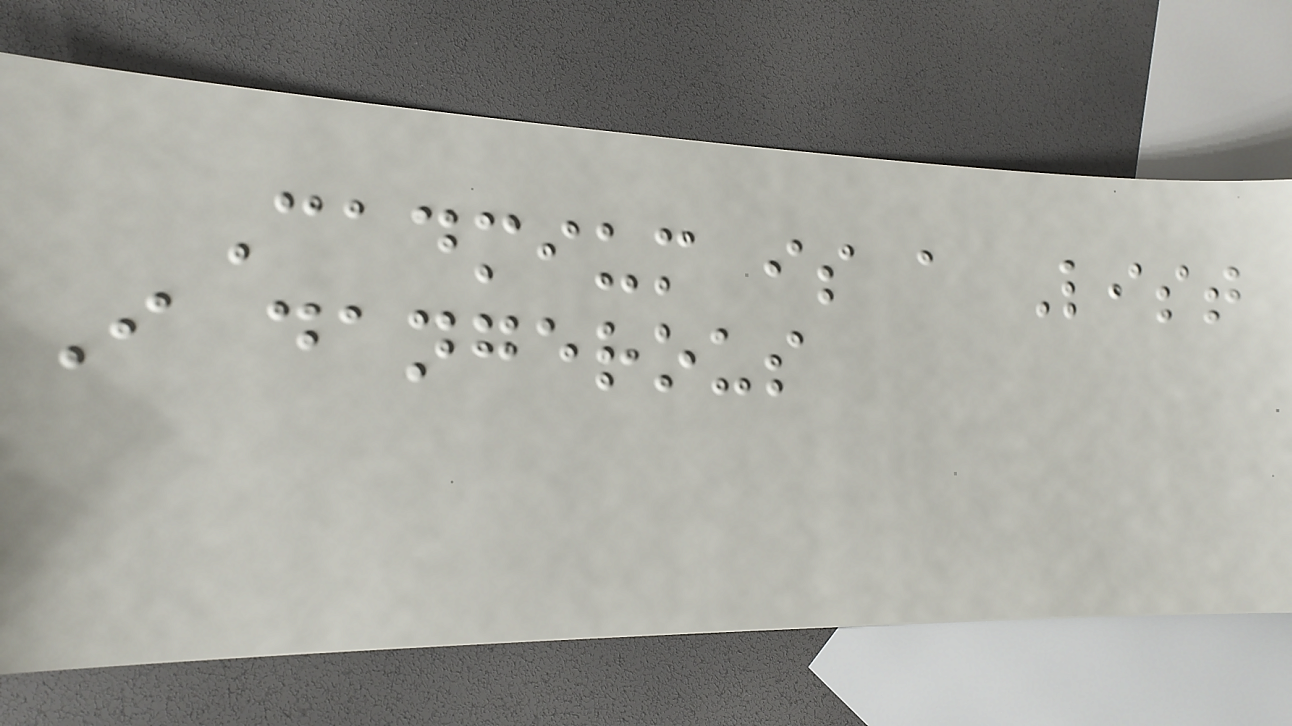Cadmium is a List
I dangerous
